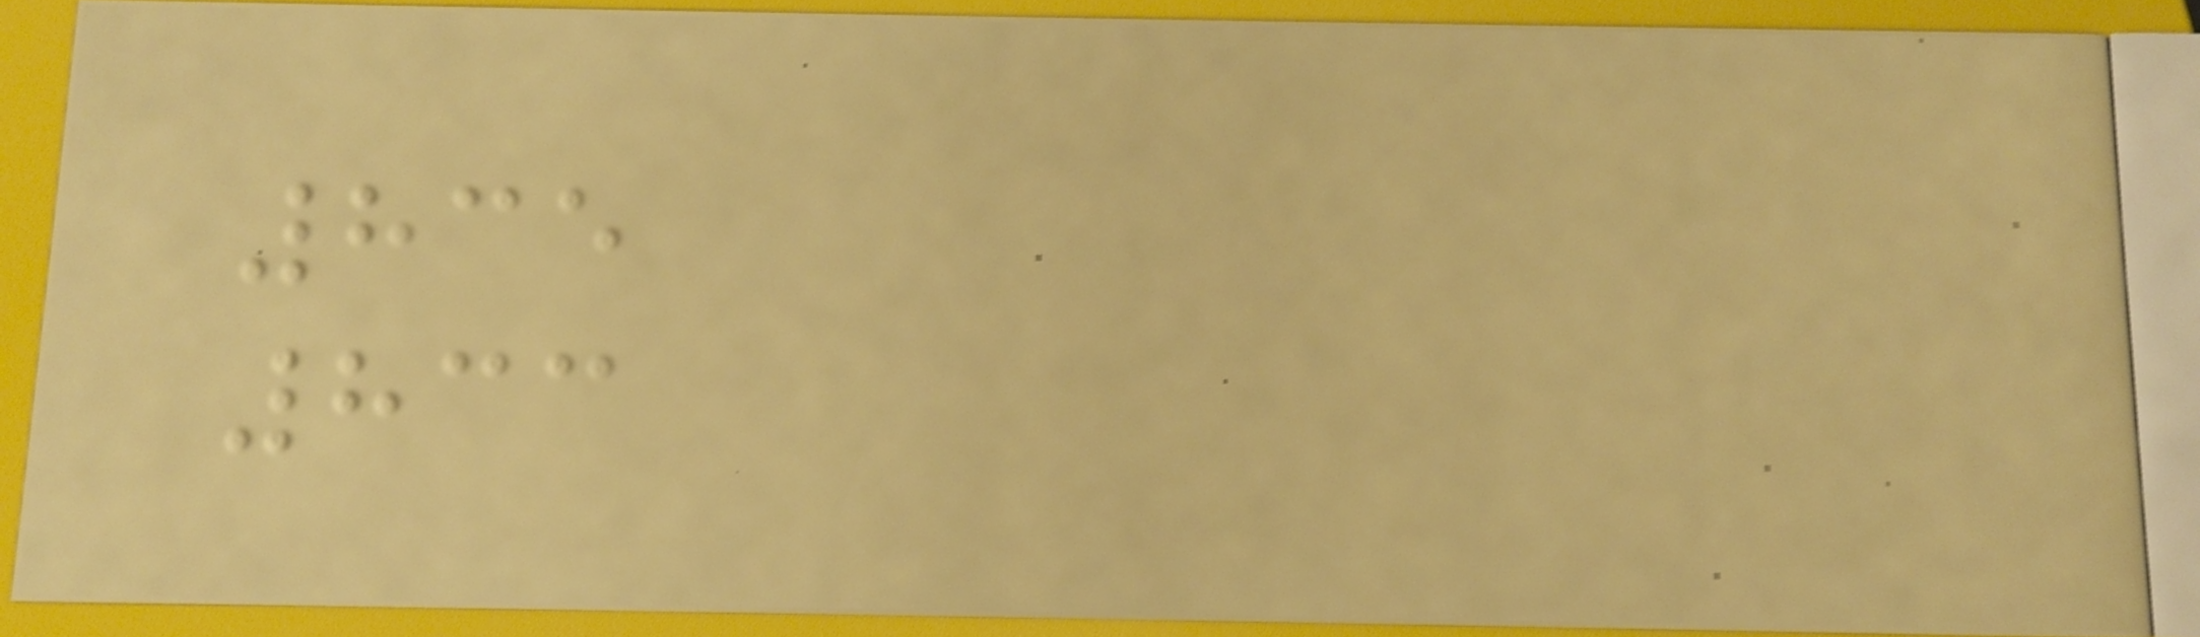835
833
